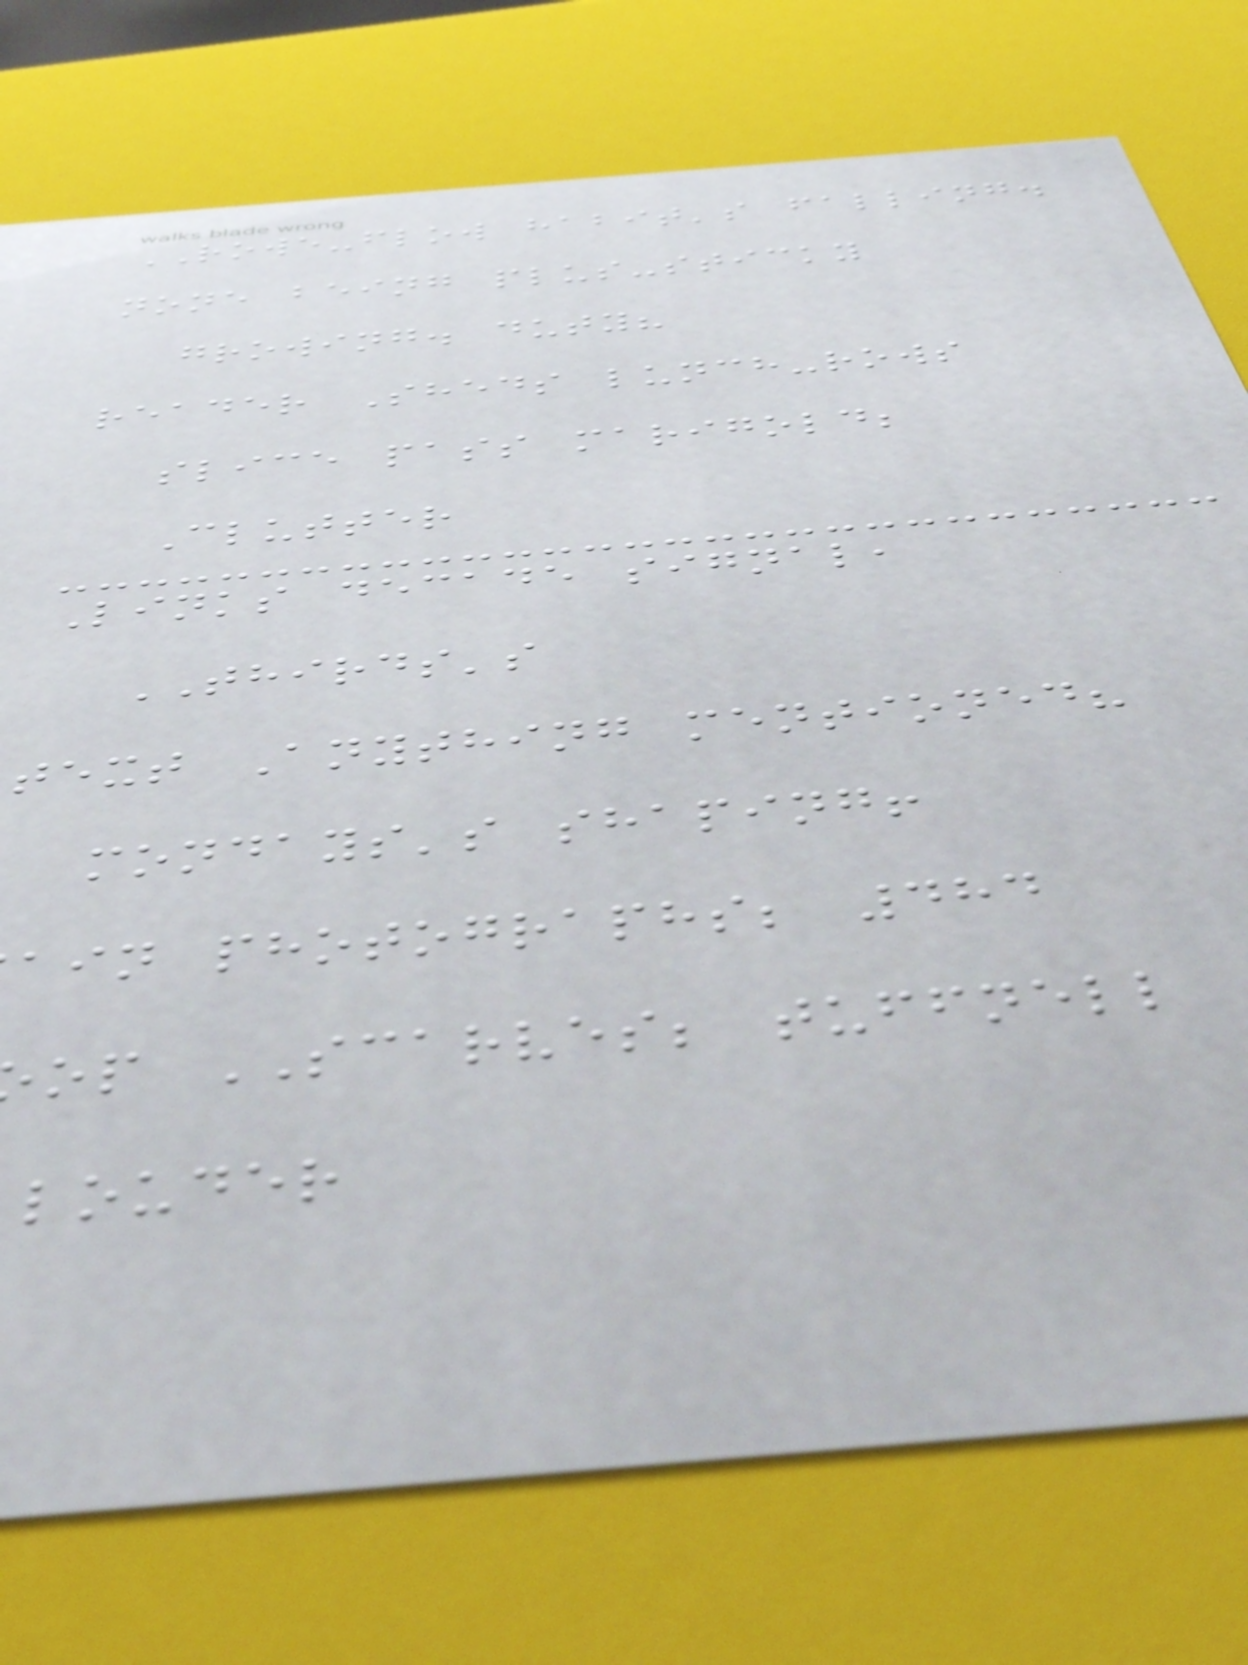ROWE-flow habit's falling.
none being plus-sticky
growing. duty?
reader Sheds lunch-rows
slice pass marigold;
Clutter
Links decade signal,
THIRDS's
text Anything mentioned?
mondays's shaping!
ain photographs; 484
op SCARVES; tuffnell
louder
